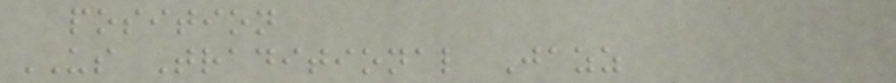position
US Traditional Jazz
